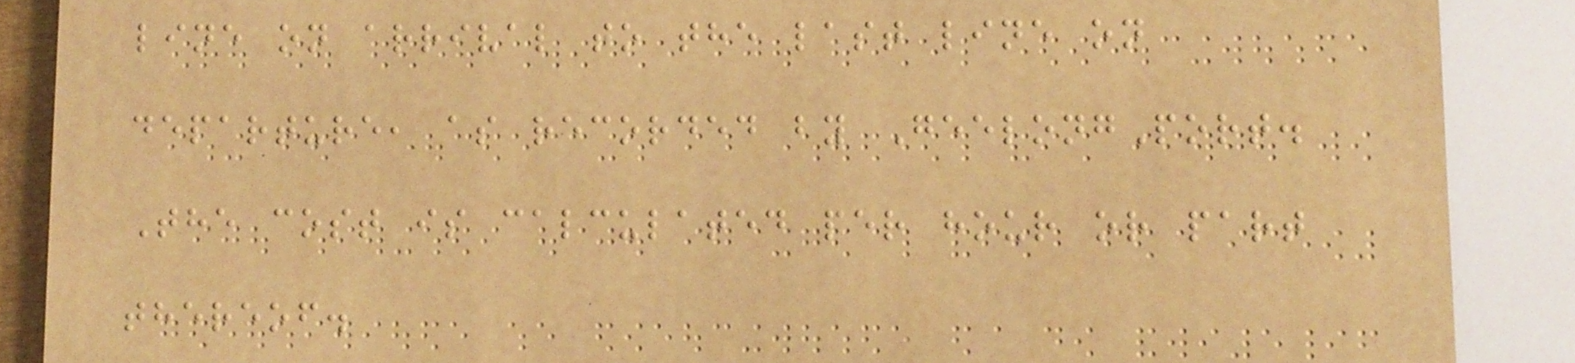line on arrival to the last line on
departure, as recorded by GeelongPort.
The cost is calculated per hour or part
thereof.
